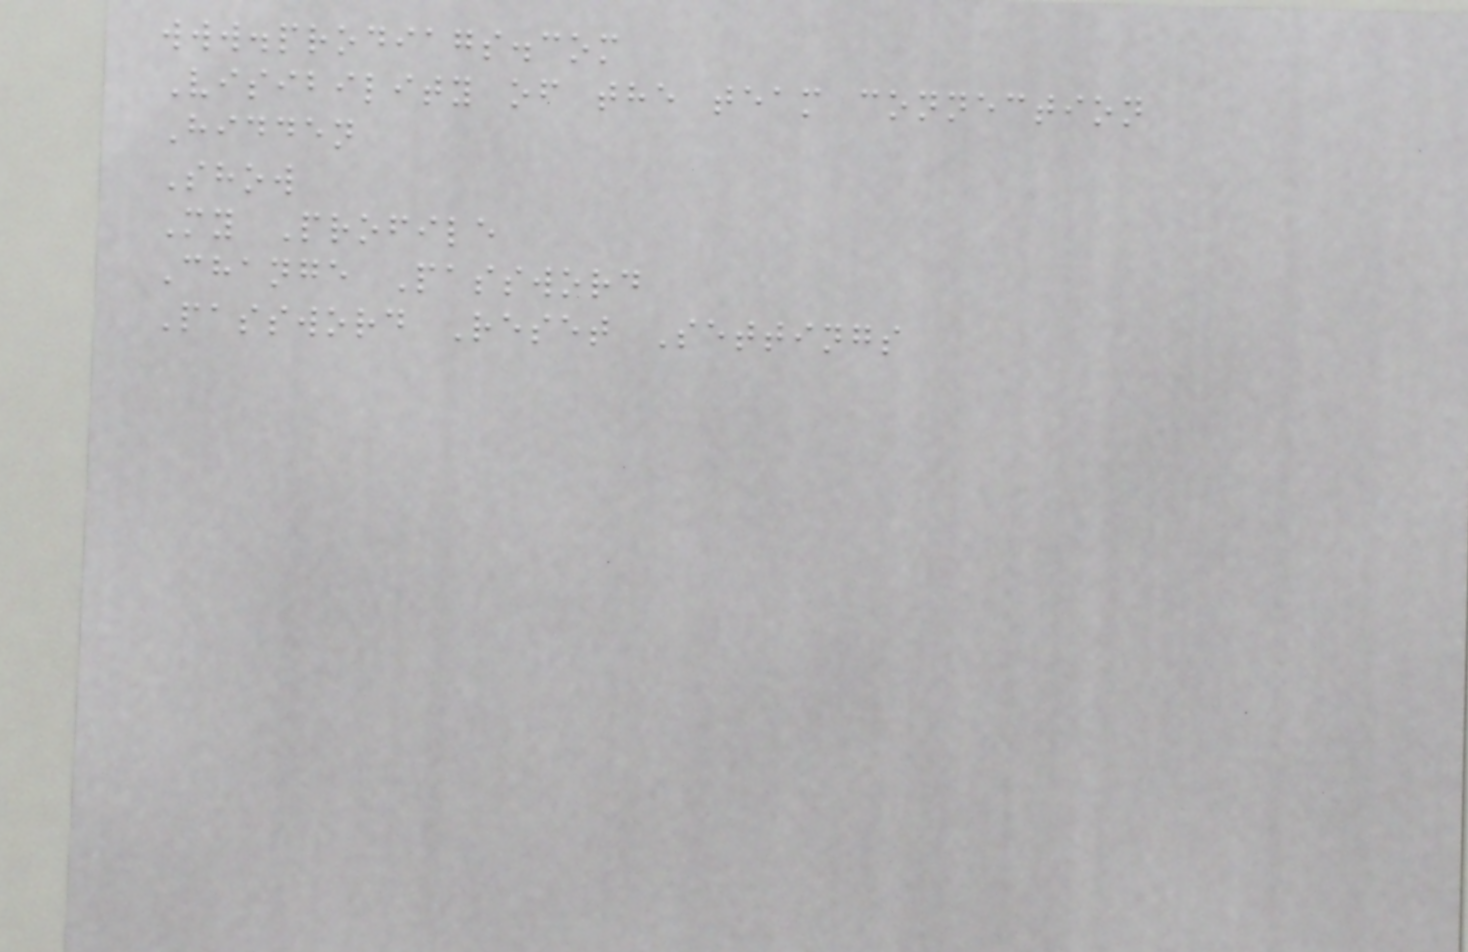www.prodiags.com
Visibility of the team connection
Hidden
Show
My Profile
Change Password
Password Reset Settings
